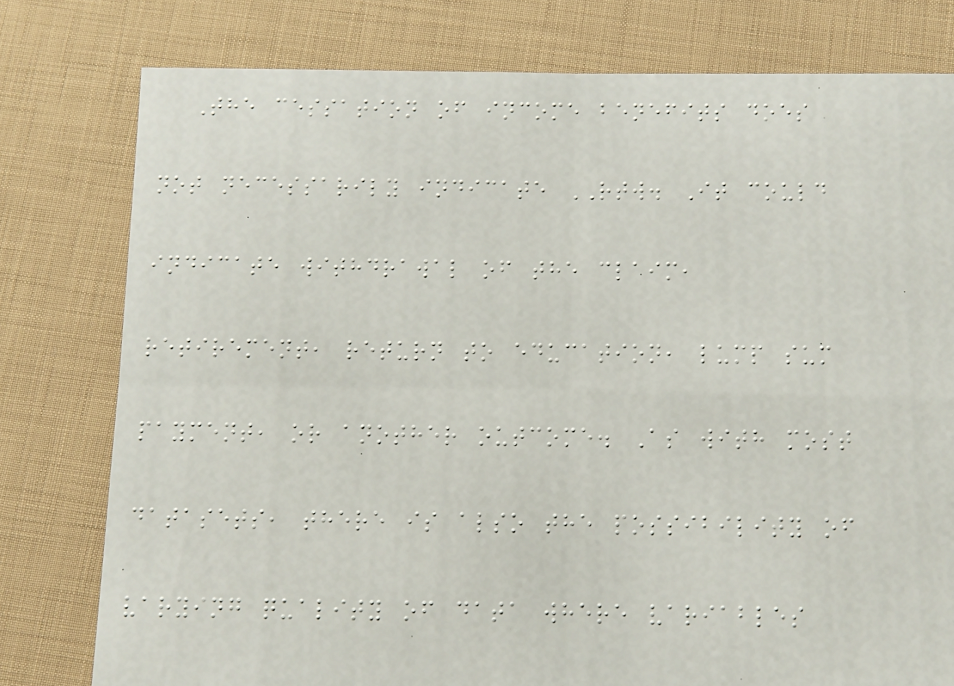The cessation of income benefits does
not necessarily indicate RTW. It could
indicate withdrawal of the claim,
retirement, return to education, lump sum
payment, or another outcome. As with most
datasets, there is also the possibility of
varying quality of data where variables
